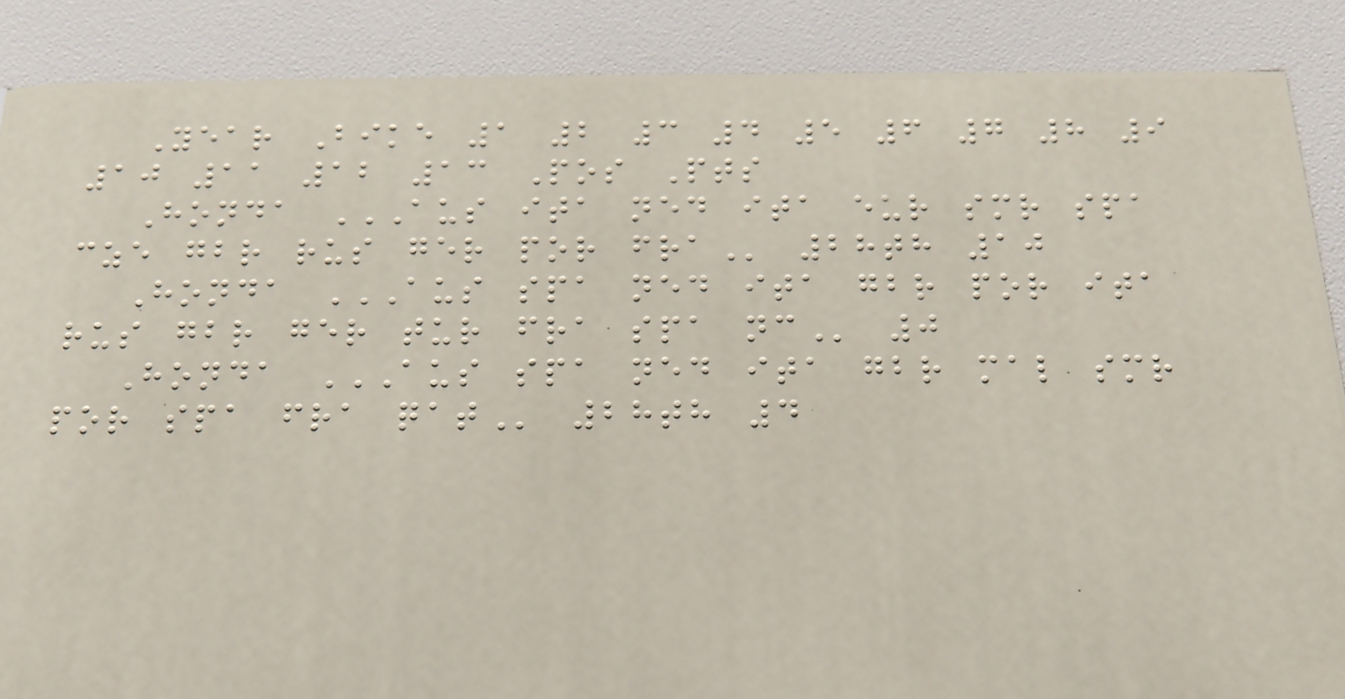Year Bike 1 2 3 4 5 6 7 8 9
10 11 12 13 Pos Pts
Honda AUS ITA NED ITA EUR SMR SPA
CZE GBR RUS GER POR FRA 28th 10
Honda AUS SPA NED ITA GBR POR ITA
RUS GBR GER TUR FRA SPA NC 0
Honda AUS SPA NED ITA GBR MAL SMR
POR SPA FRA QAT 28th 4
